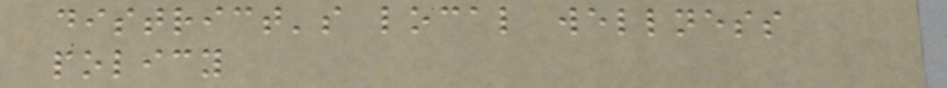district's local wellness
policy
